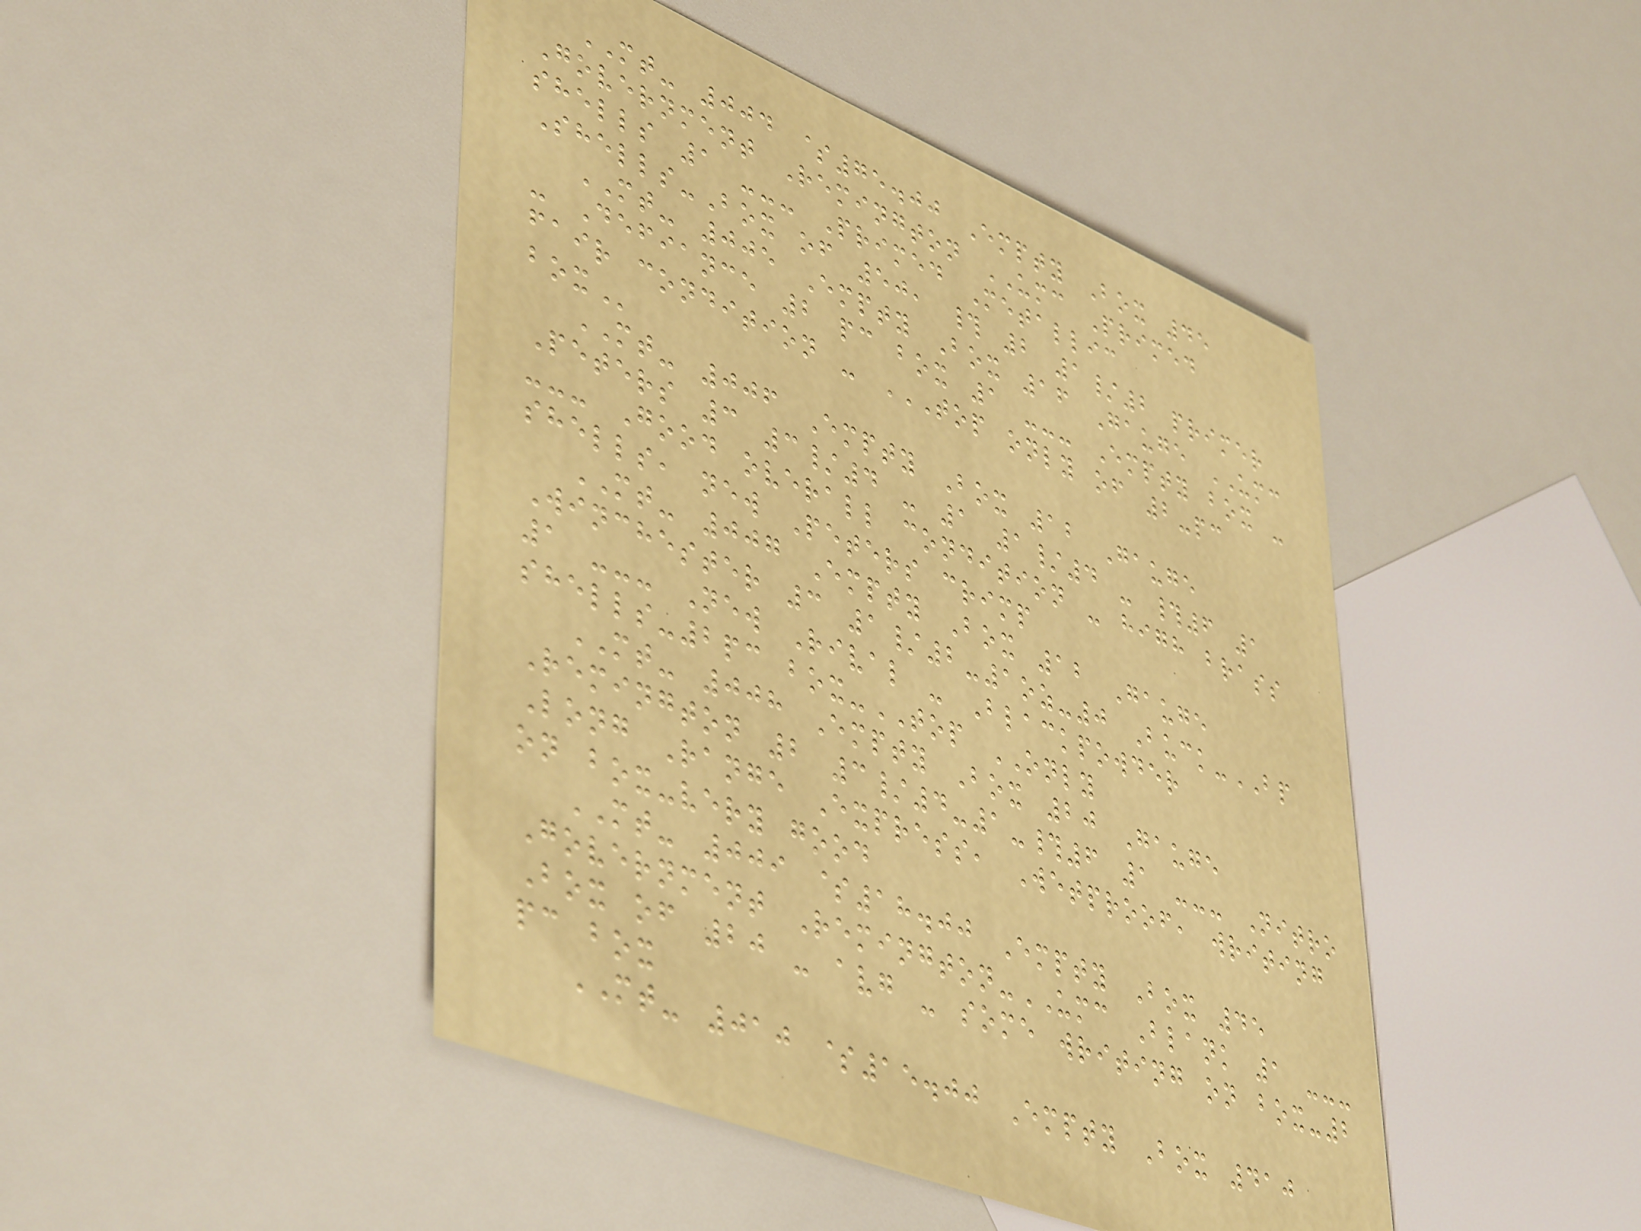MT- 004 $75.00 Empty Box 45
Government Remington UMC Primed
shells 1 --- Primed Metallic
Shells-Box of 50, # 2 1/2 primer
MT- 005 Empty Box 16 Gauge UMC
- Defiance 2 pc box 1 --- Empty box -
fair condition - TOP ONLY OF 2-PC
BOX
MT- 006 Empty Box 12 Gauge
Peters 3 3/4 - 1 1/4 - #6 1
--- Good overall condition - high brass
shells, new Peters crimp
MT- 007 Empty Box 12 Gauge
Winchester 3 1/2-1oz-0 Buck-BP
1 --- New Rival - Blackpowder
shells-2pc box-TOP ONLY
MT- 008 Empty Box 20 Gauge
Remington 2 3/4-1-#6 1 --- Nitro
Long Range Express, Wetproof, writing
on box-very good
MT- 009 $18.00 Empty Box 45
Government Remington-UMC Blank 1 ---
Box of 20 - avg - some writing on box-2
pc box
MT- 010 $15.00 Empty Box 410
